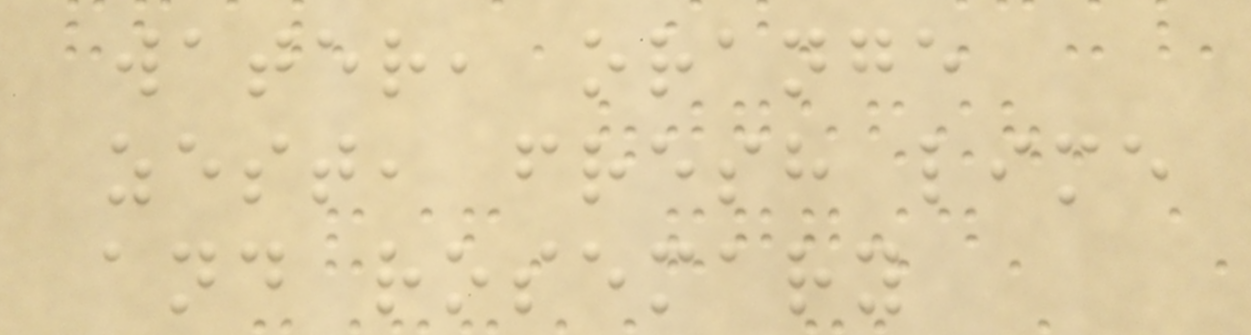water, orange
zest, fresh lime
and rosemary
